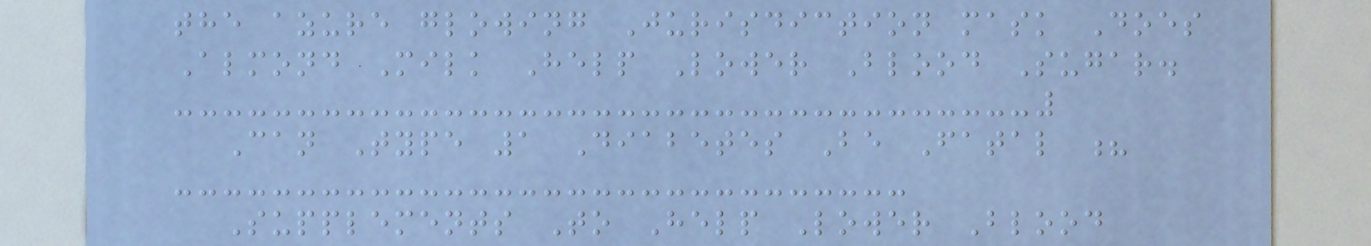the azure glowing Jurisdiction mask Does
Almond Milk Help Lower Blood Sugar.
Can Type 1 Diabetes Be Fatal ?
Supplements To Help Lower Blood
